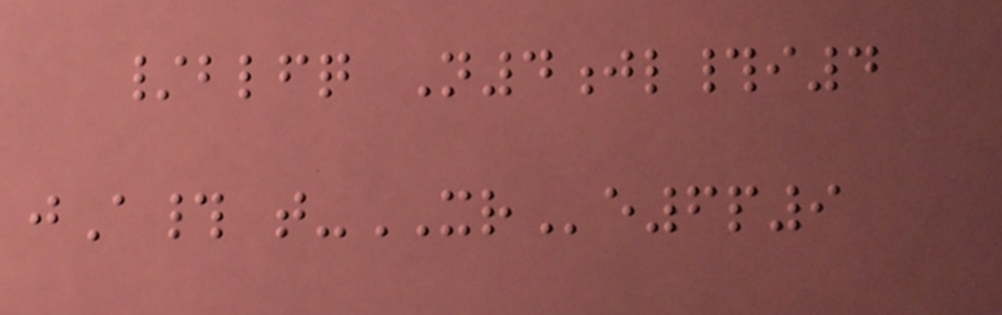/blfq N4jl#i4
jA# t-XRe6p9
